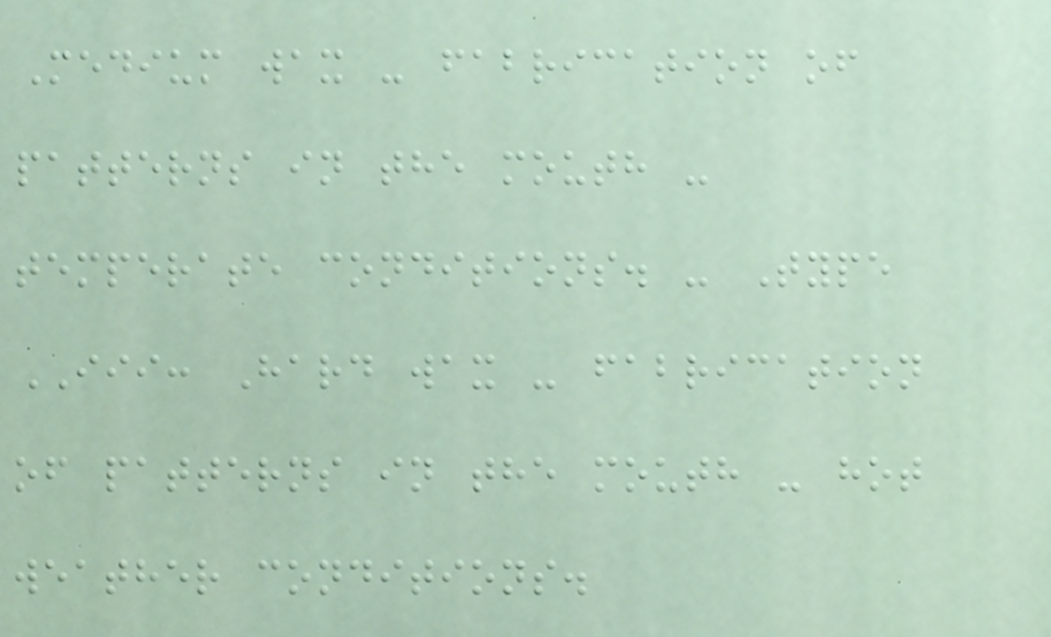Medium wax - fabrication of
patterns in the mouth -
temperate conditions. - Type
III: Hard wax - fabrication
of patterns in the mouth - hot
weather conditions.
